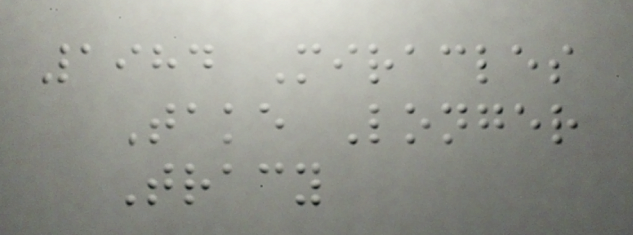1984 Miracles
Take Longer
Tracy
